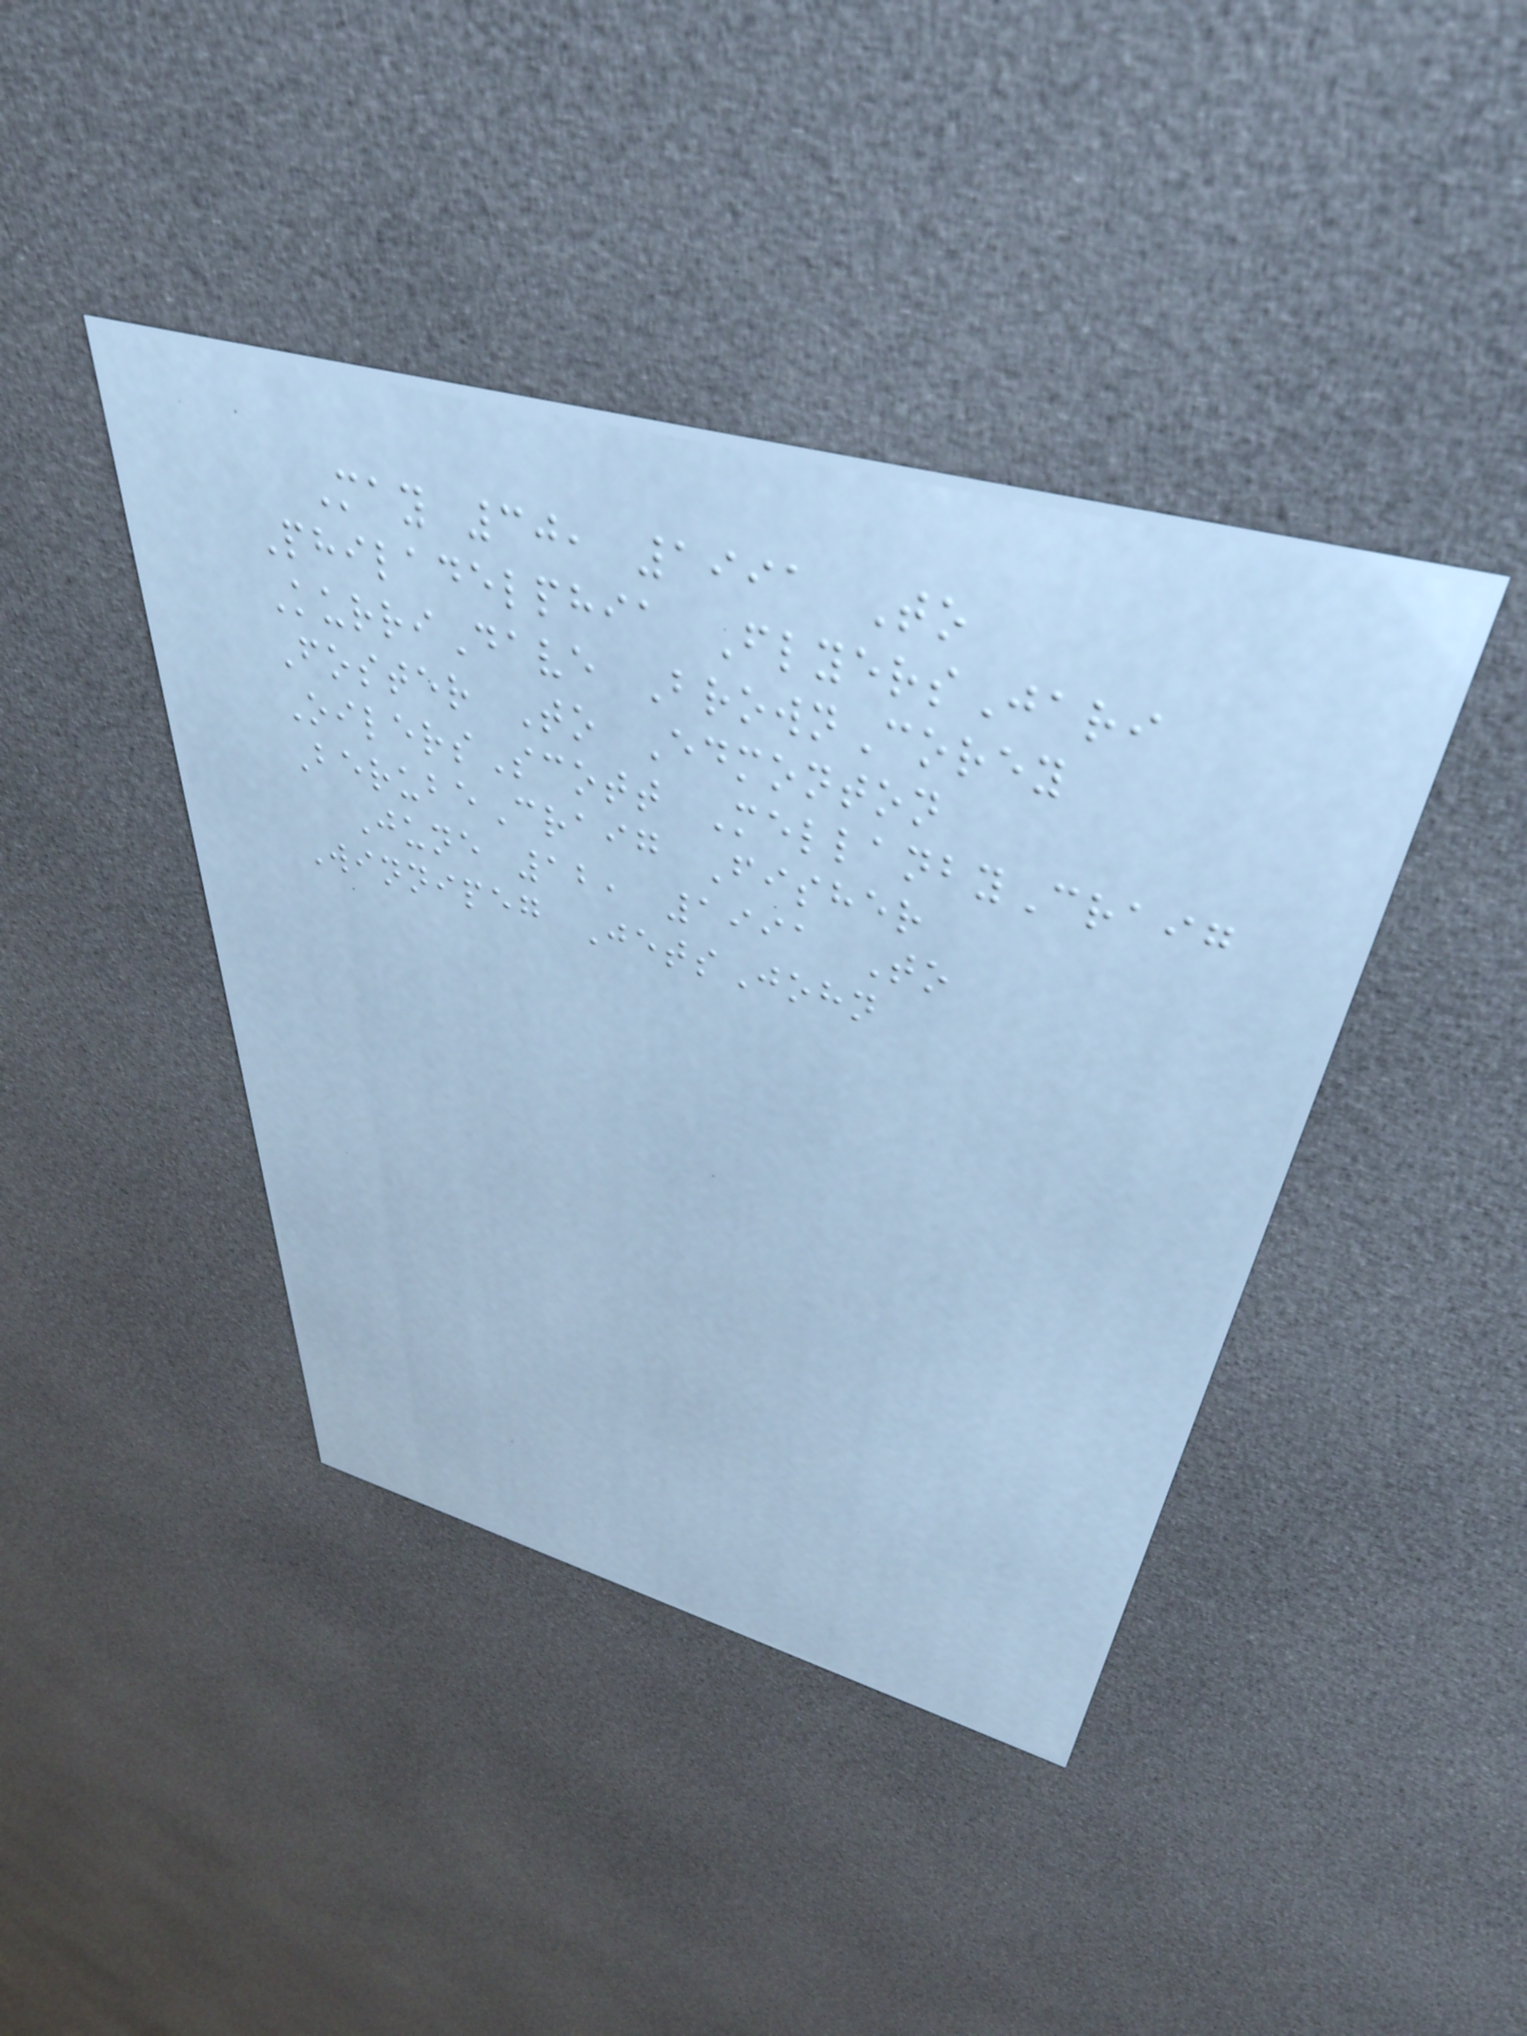May 30, 1991 To
Philadelphia FlyersJari
KurriDave BrownCorey
Foster To Edmonton
OilersScott MellanbyCraig
BerubeCraig Fisher
June 12, 1991 To
Winnipeg JetsJohn
